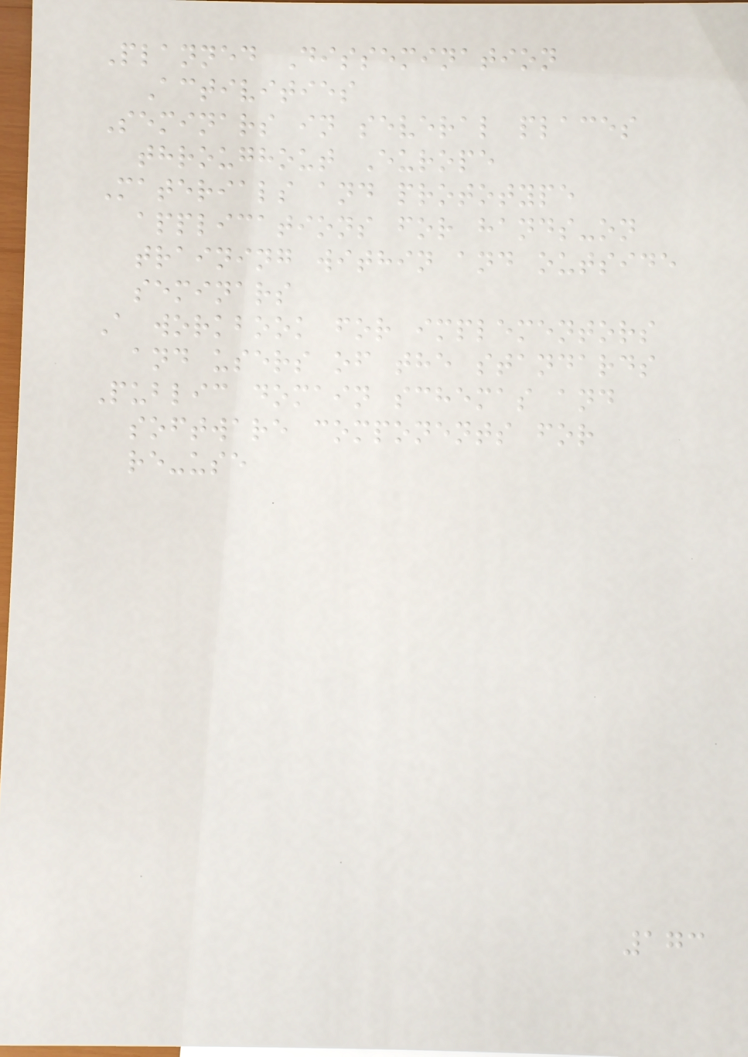Planned Dissemination
Activities
Seminars in several places
throughout Europe
Materials and prototype
applications for hands-on
training within and outside
seminars
A workbook for implementors
and users of the standards
Public domain schemas and
software components for
re-use
173
